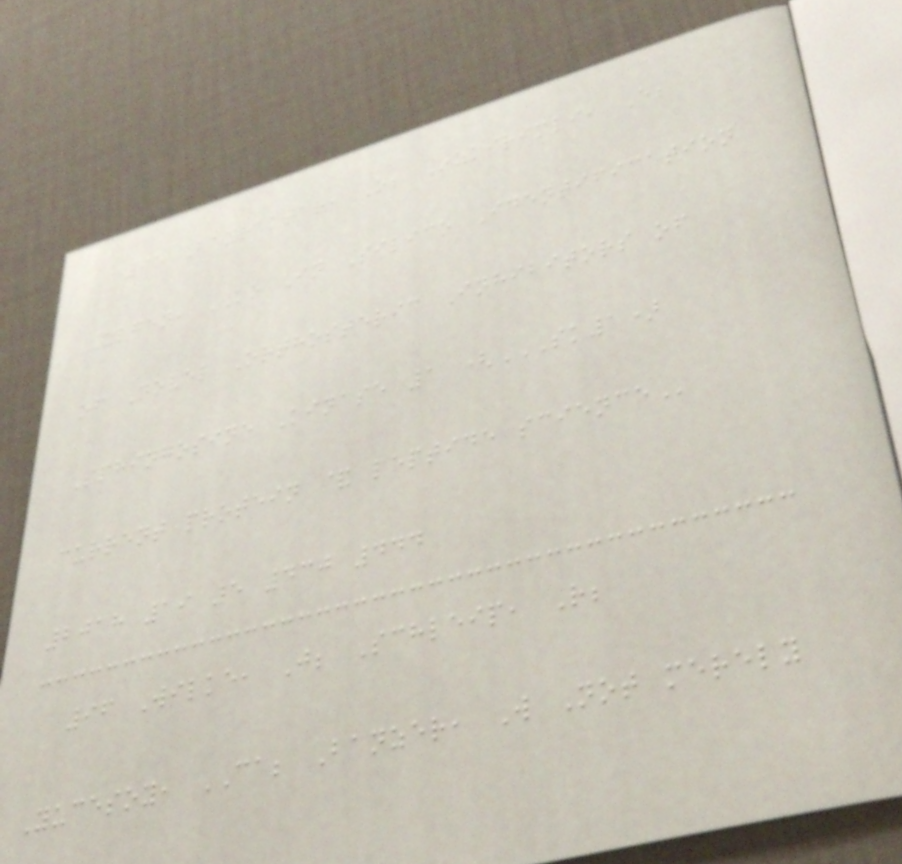95 Bayraktar, O; Ozkirimli, E;
Ulgen, KO In Silico Identification
of Novel Orthosteric Inhibitors of
Sphingosine Kinase 1 (SK1)
CURRENT PROTEIN & PEPTIDE SCIENCE
2018 19 5 430 444
96 Wilke, J; Schleip, R;
Yucesoy, CA; Banzer, W Not merely
